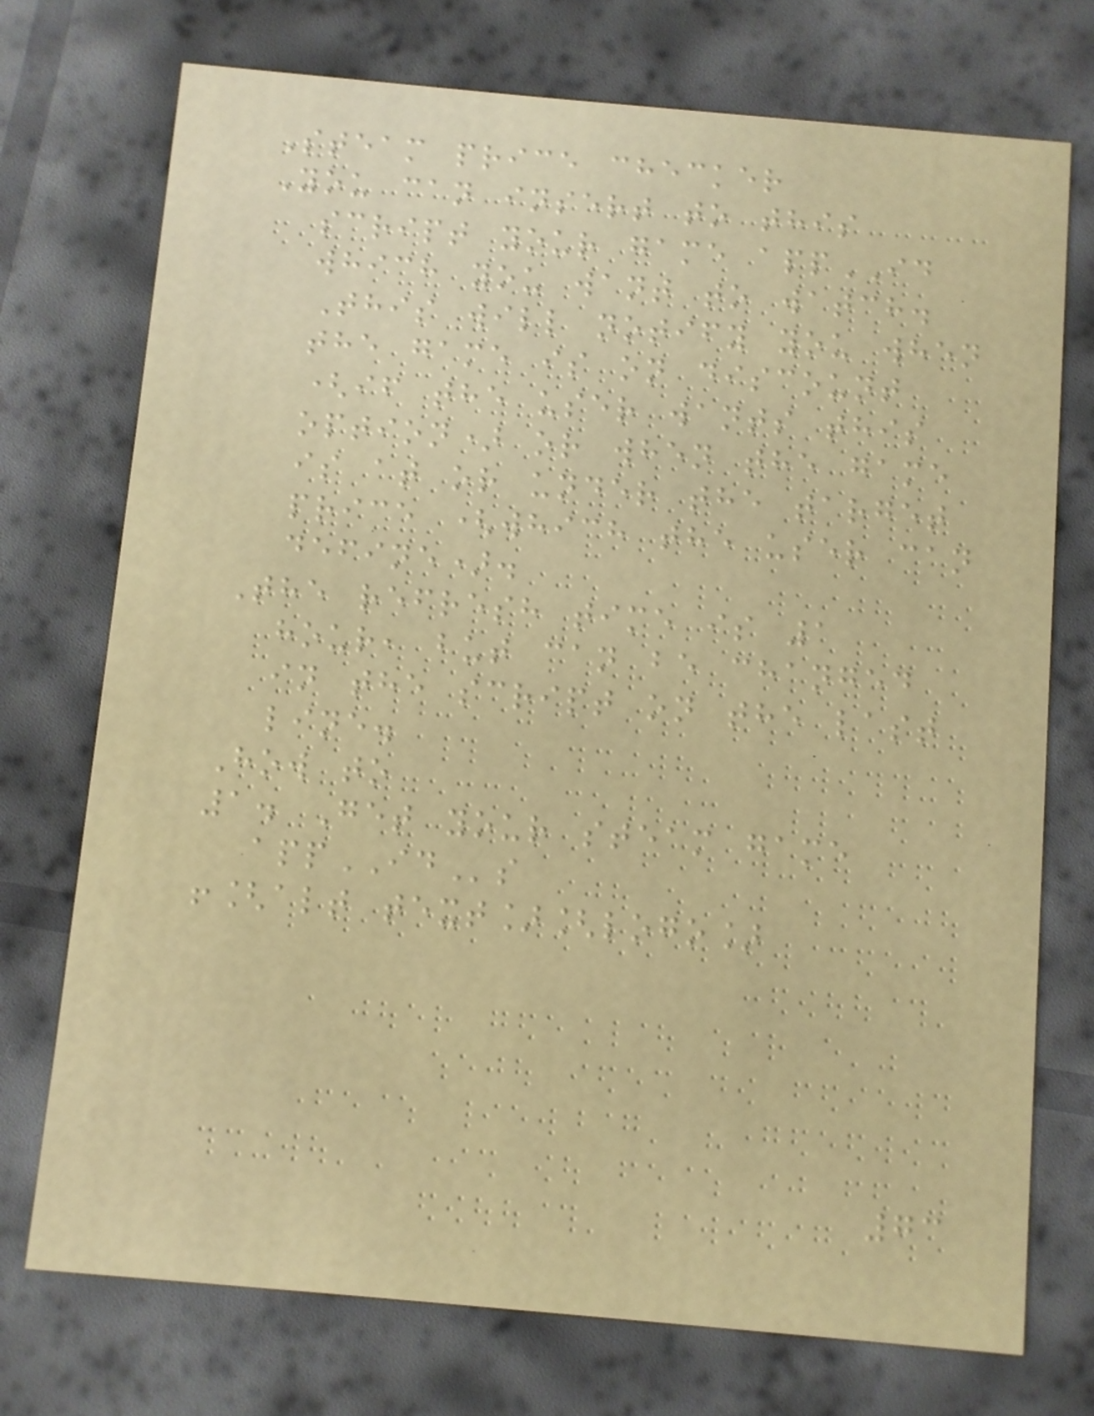Steam price checker
You can insert to this
script your game appID
which you want to watch.
This will notify you when
the game is on discount
(if the user wants this
option) or when the game
is at or under the target
price (which the user can
define).
The refresh time is 1
hour, but can be changed
in the script on the last
line.
How to
1. Get your steam game
appIDs
![alt text][logo]
73
